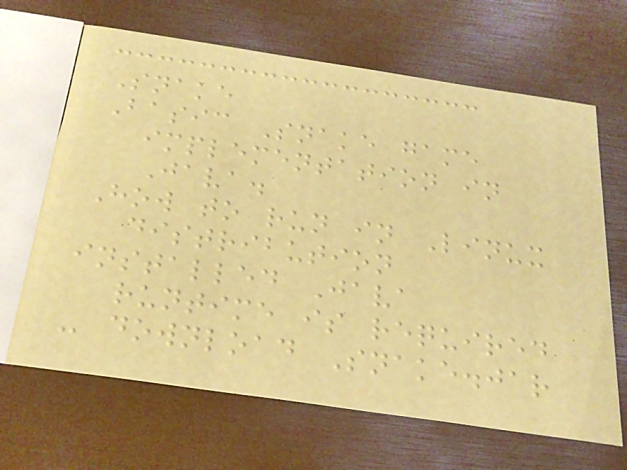Snake
Basic Snake game
implementation in
Java.
How to run in Linux
distribution
installed Java
runtime is required
- download Snake.jar
